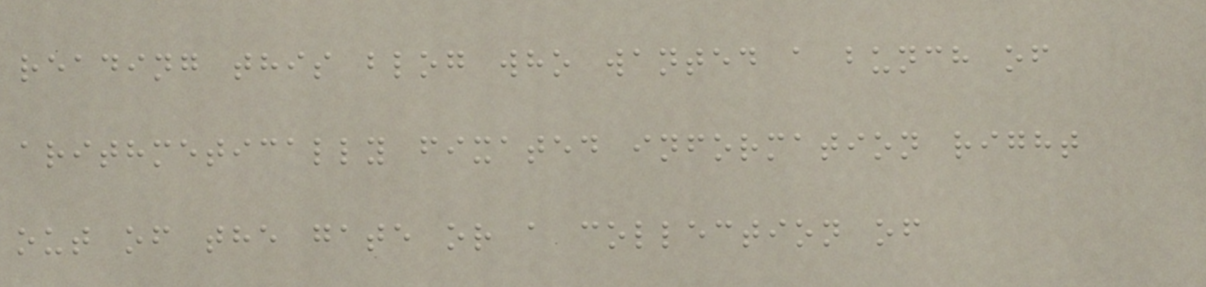reading this blog who wanted a bunch of
arithmetically fixated information right
out of the gate or a collection of
